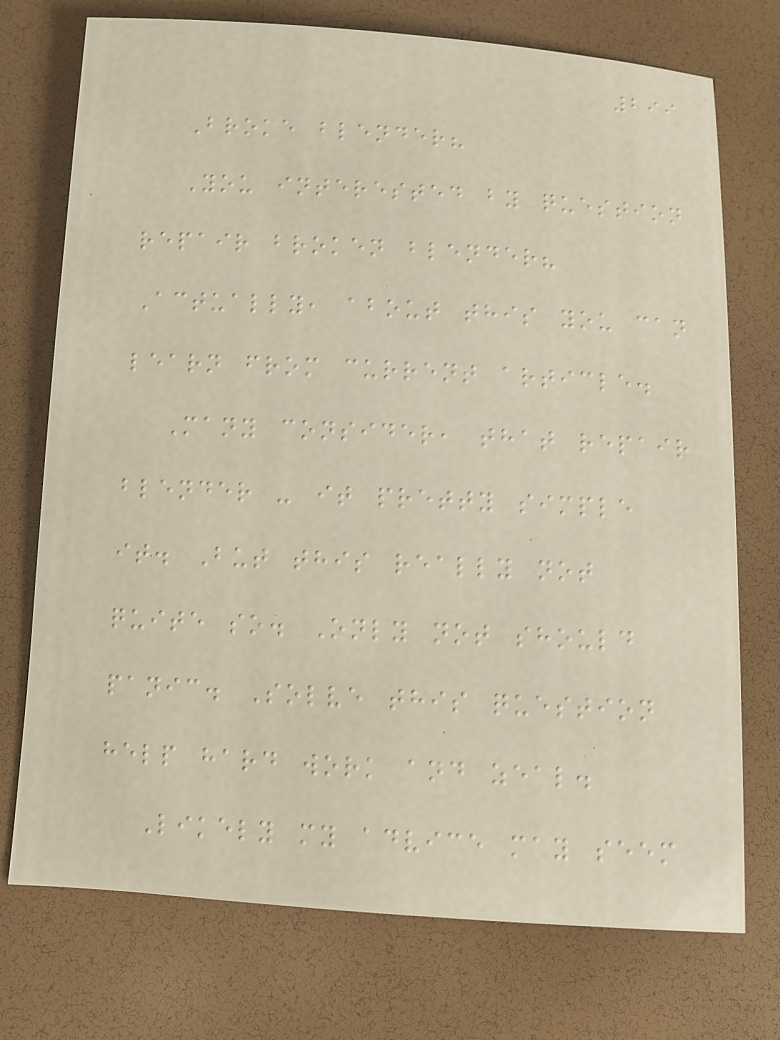299
Broke blender?
You interested by question
repair broken blender?
Actually, about this you can
learn from current article.
Many consider, that repair
blender - it pretty simple
it. But this really not
quite so. Only not should
panic. Solve this question
help hard work and zeal.
Likely my advice may seem
